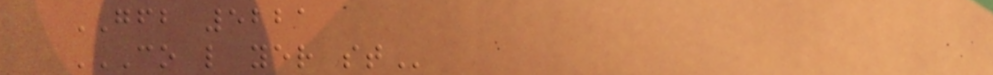GFB 5221
CO L YER ST
